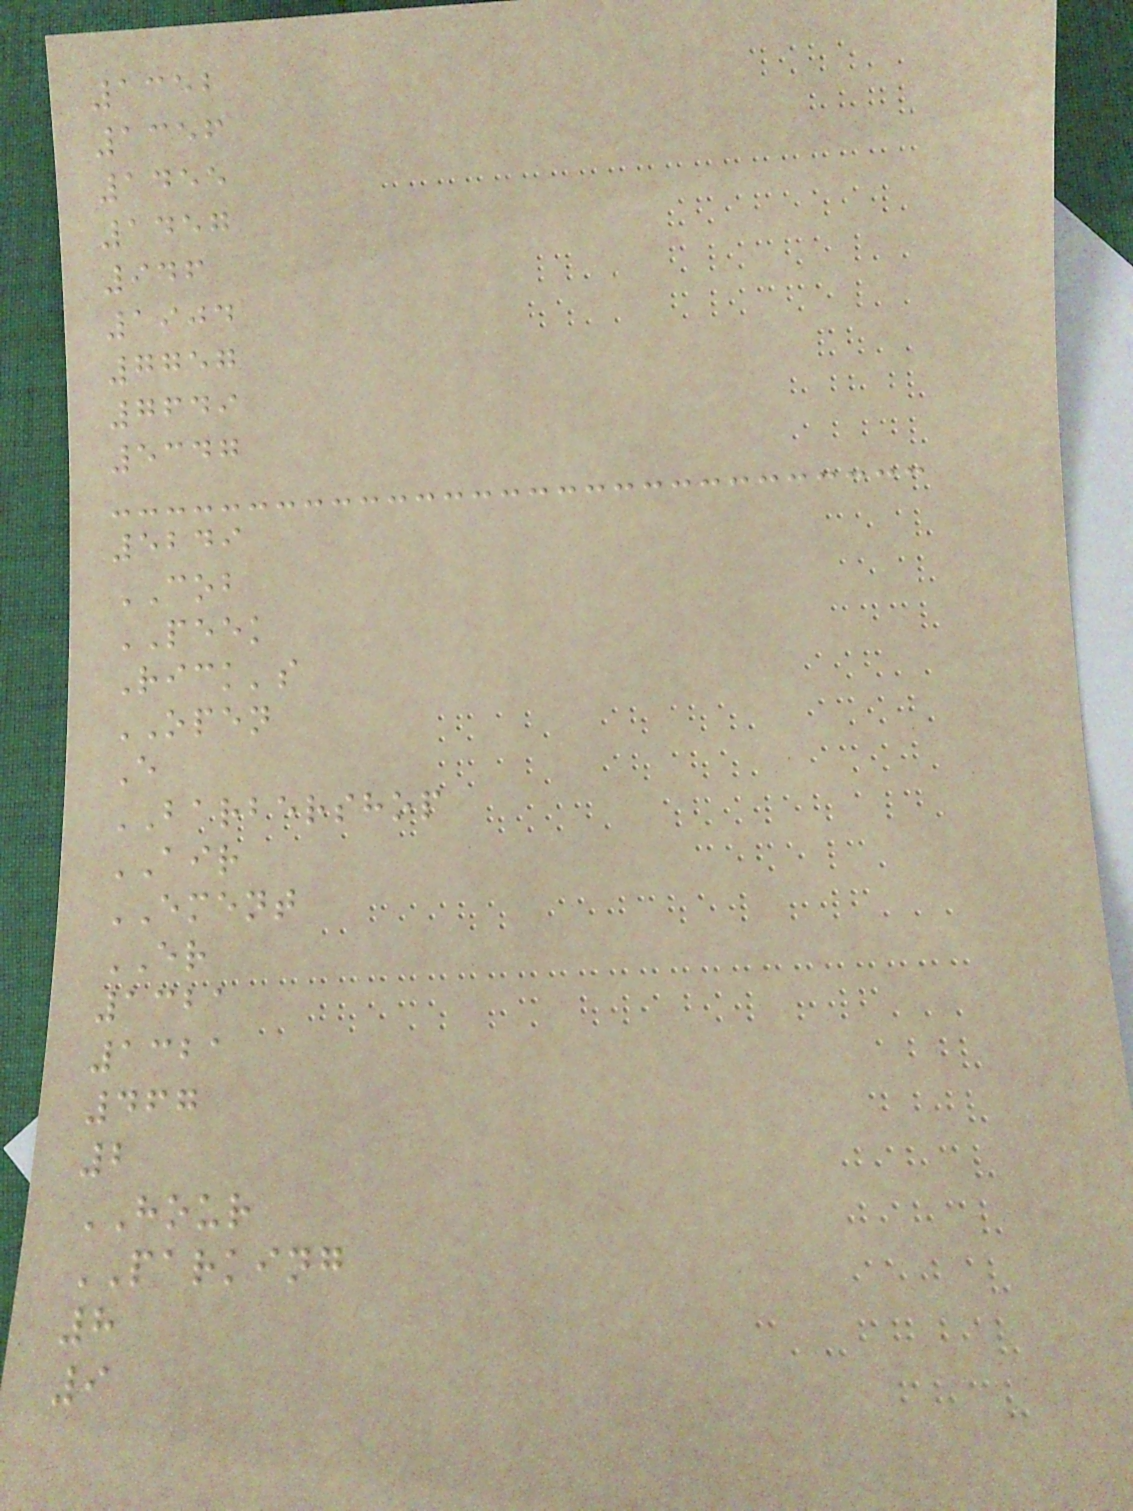1352
1356
1455
1457
946
1904
7757
7649
5347
5249
COB
PEEK
Rick's
OPEN
E
BARBERSHOP
AIR
EMENT
ER
1321
1321
467
2
HOUR
PARKING
8
9
